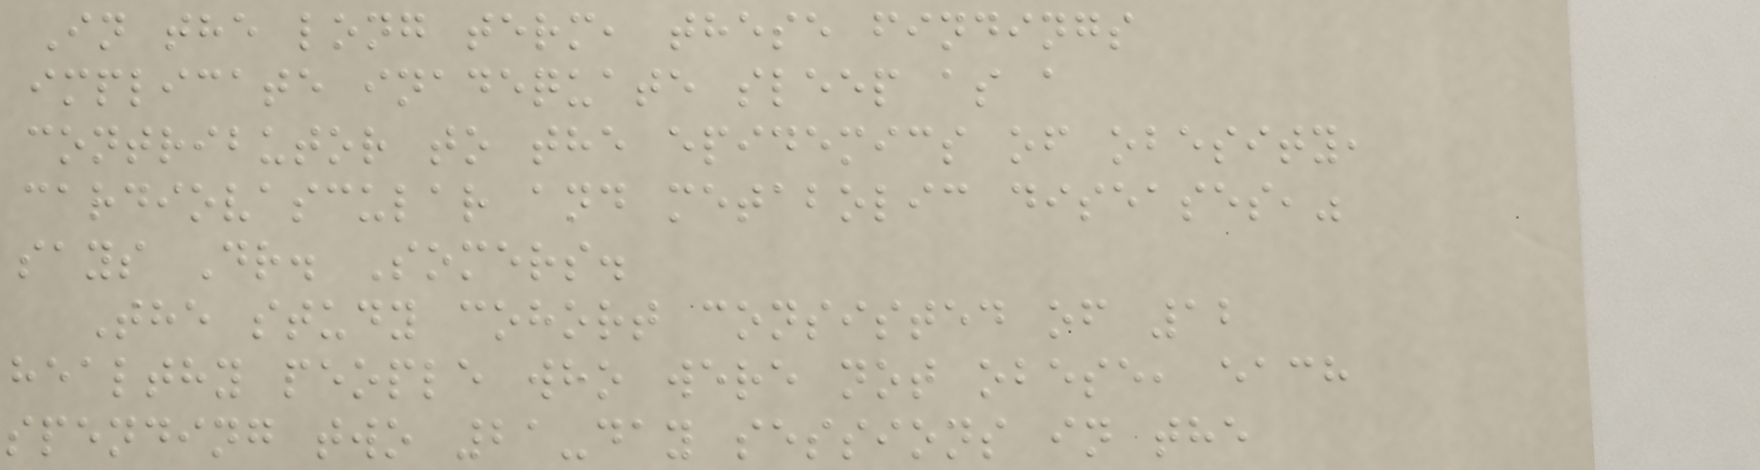In the long term, these findings
implicate inadequate sleep as a
contributor to the epidemics of obesity,
cardiovascular and metabolic diseases,"
says Dr. Somers.
The study cohort consisted of 12
healthy people who were not obese, each
spending two 21-day sessions in the
